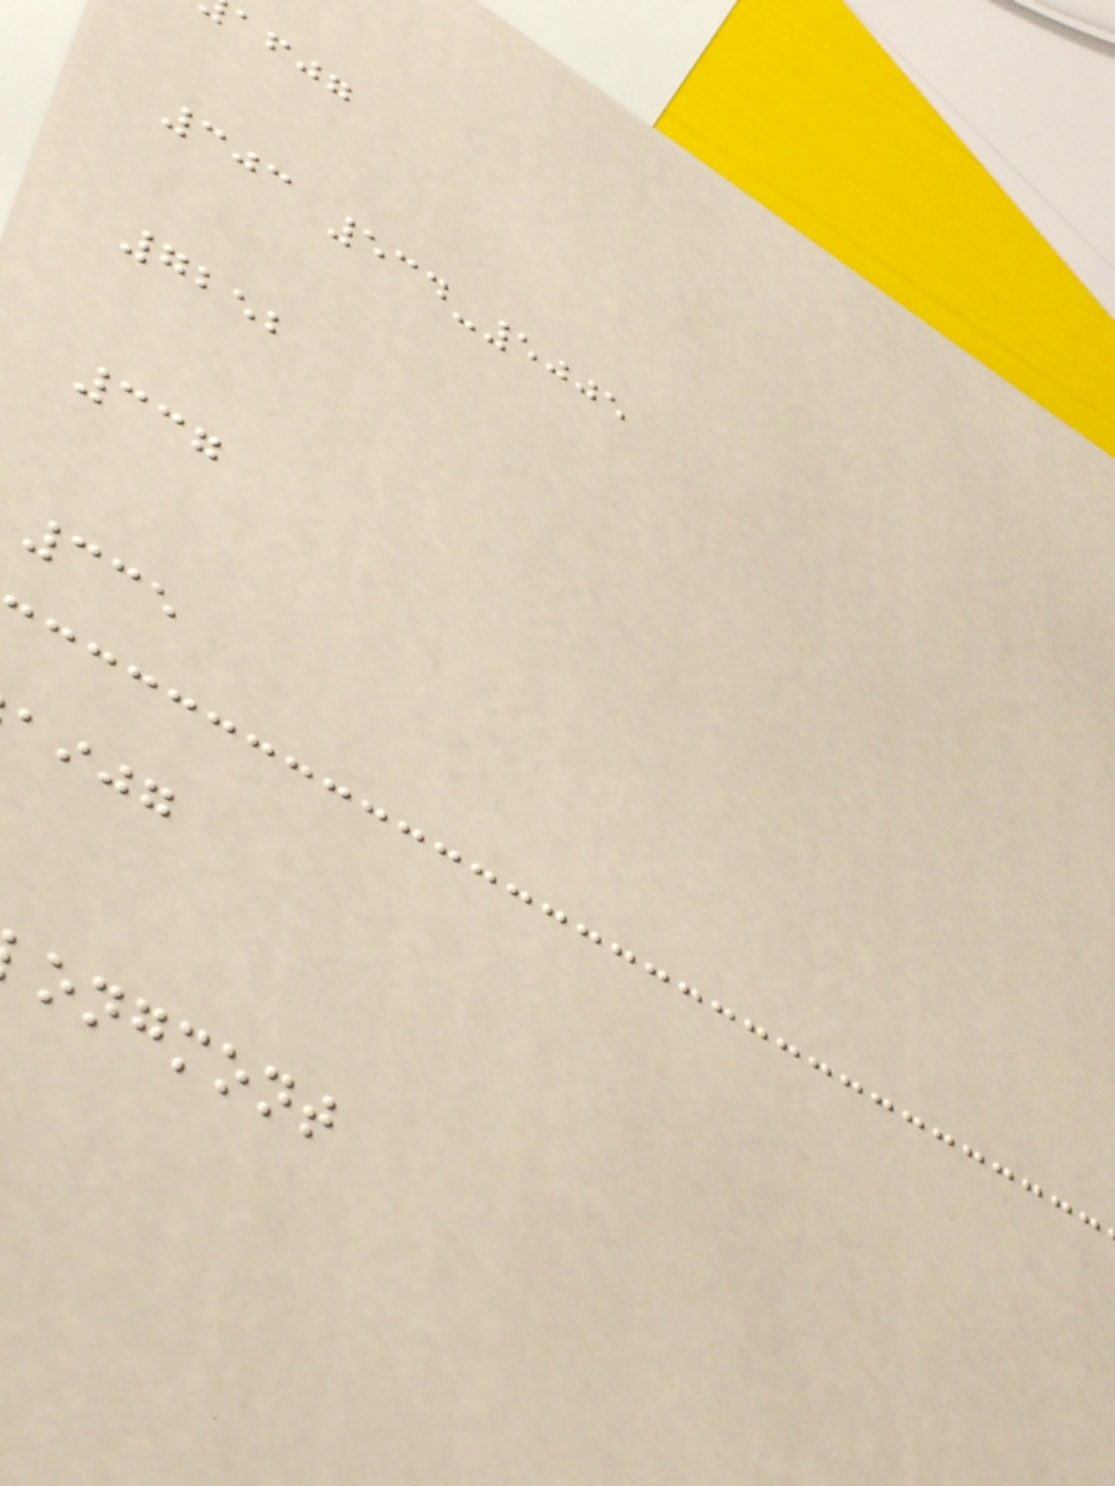afjg
303 534-5005
7252
337
335
aijg
ongmont
